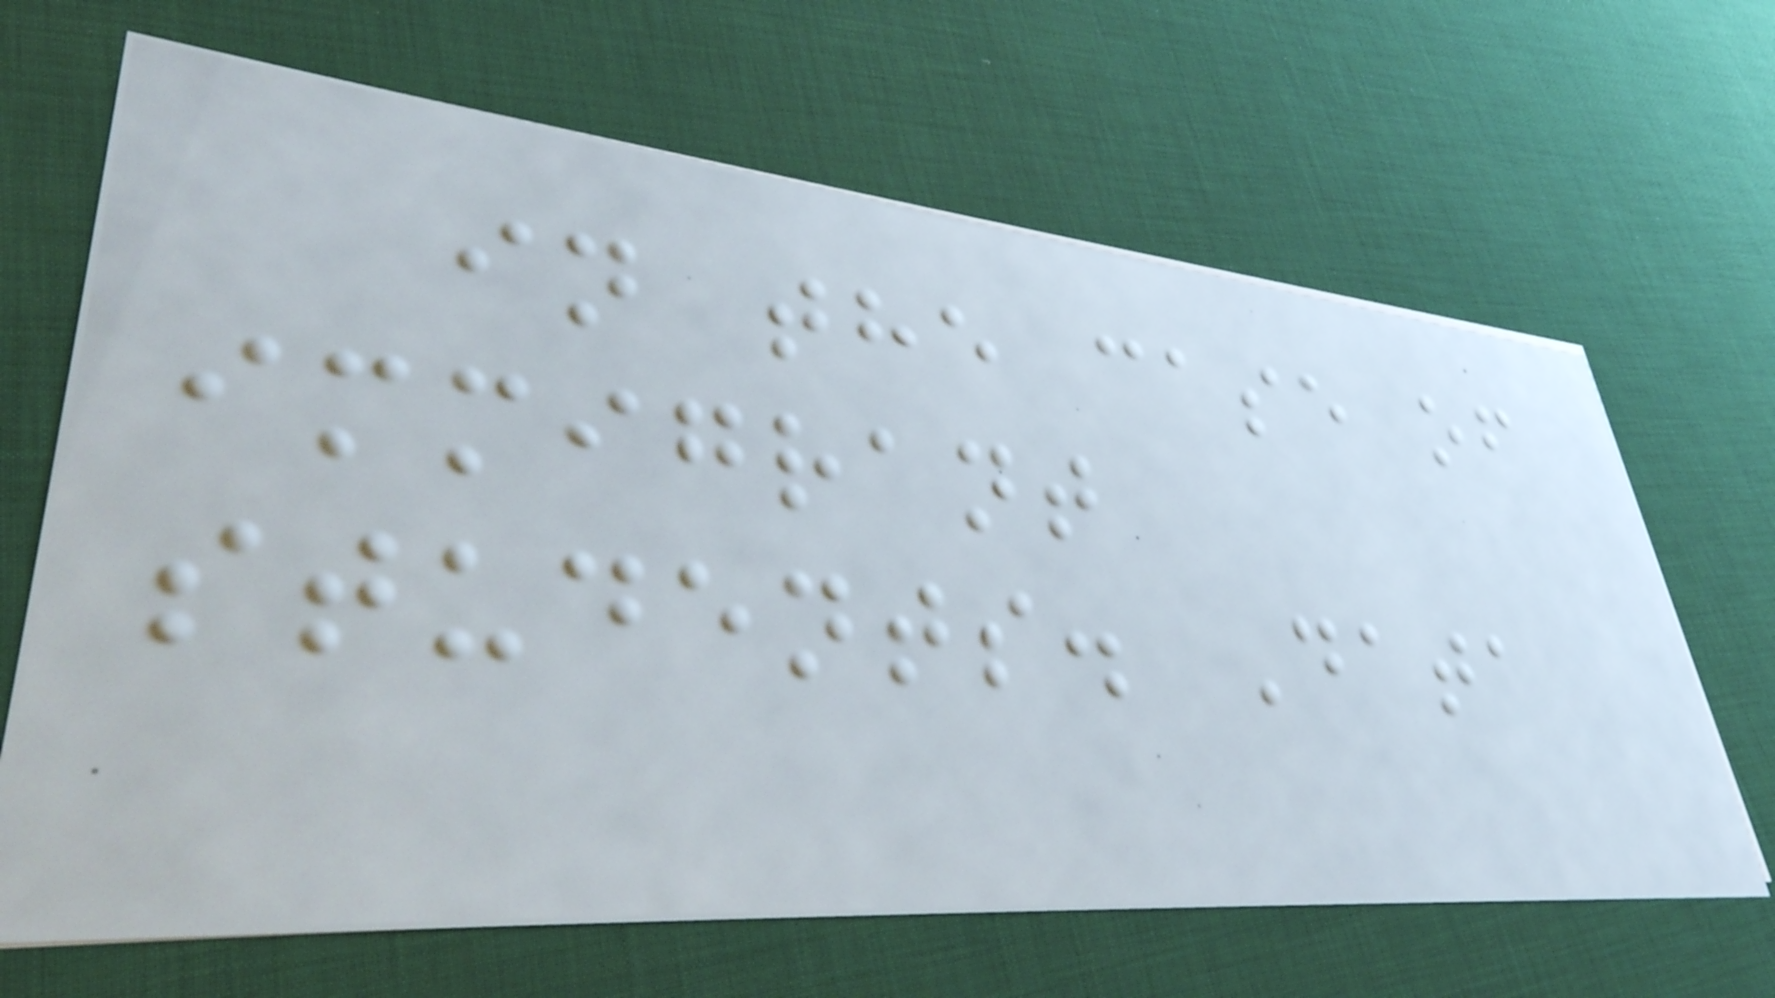in the case of
immigrant
students. Data
